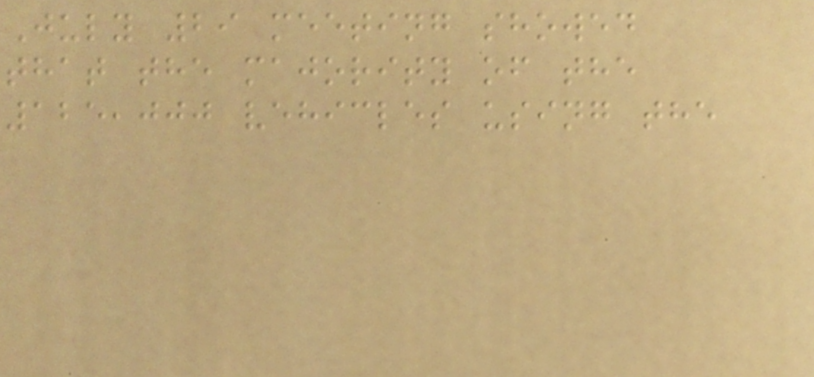July 29 meeting showed
that the majority of the
125,000 vehicles using the
